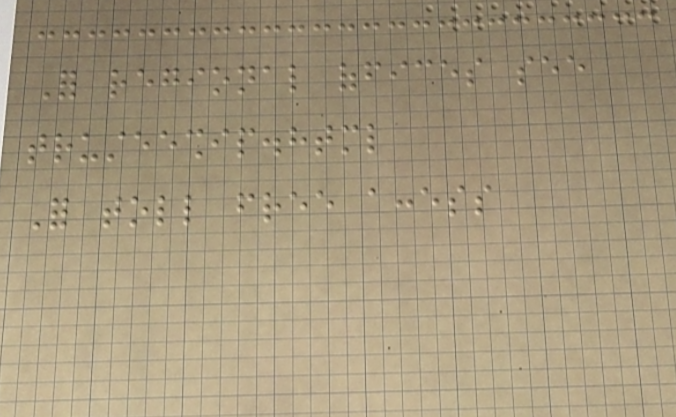For regional offices see
trusteeship.html
For toll free access
